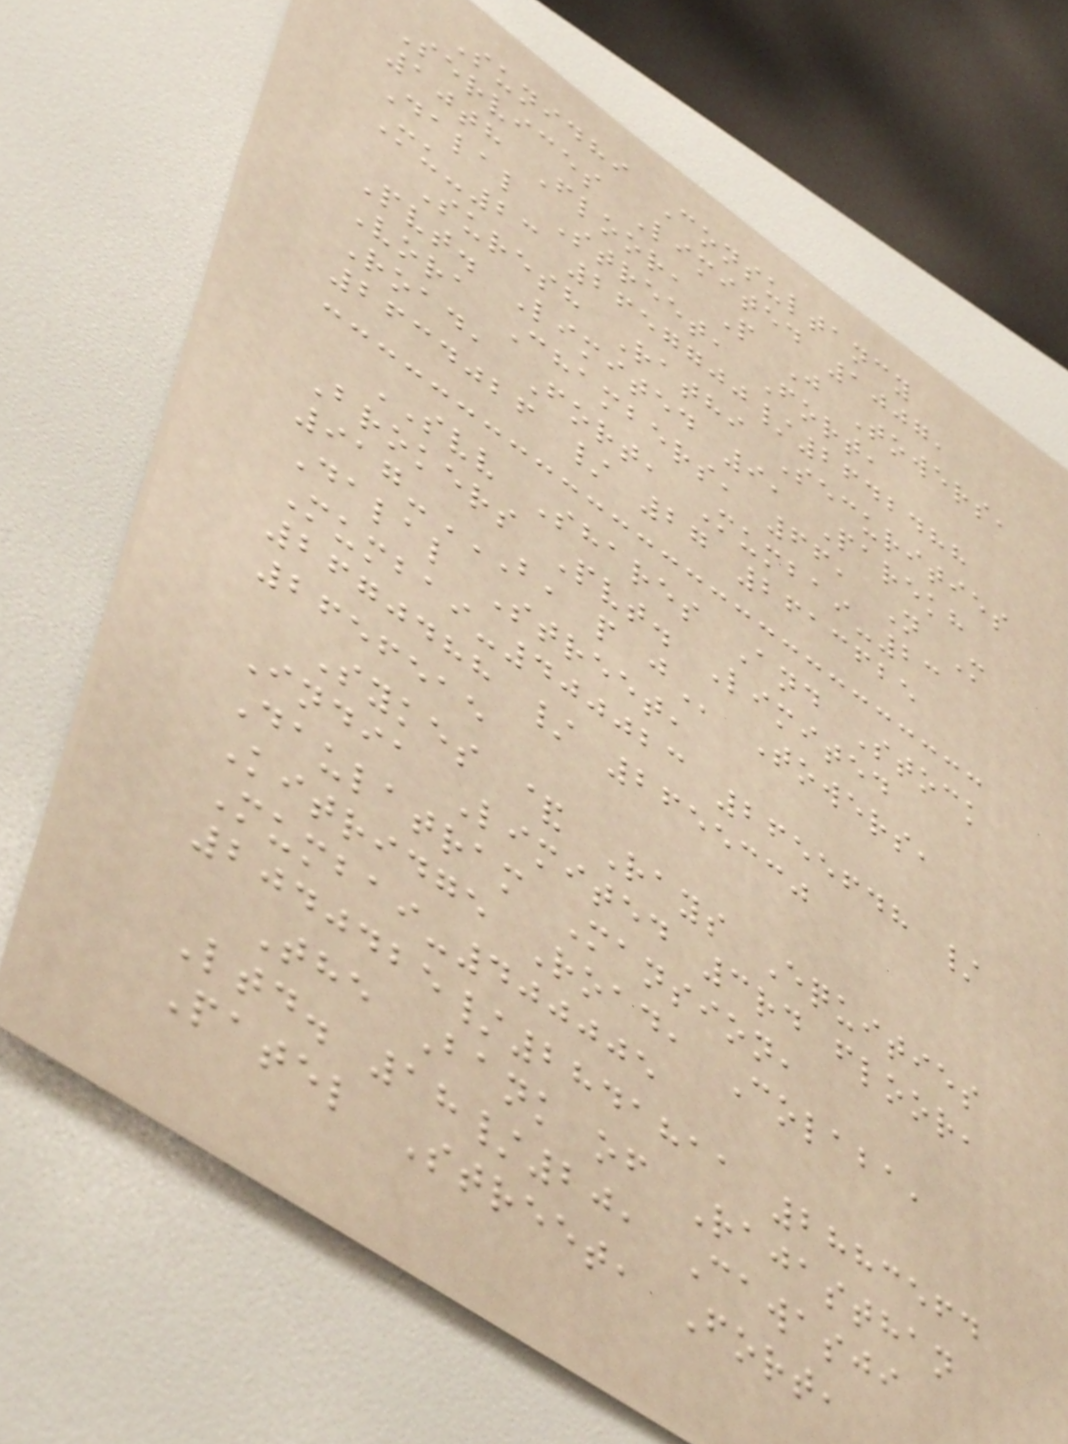Sunidhi Consultancy
Services Limited 1007,
10th Floor, P J Towers,
Dalal Street, Fort,
Mu-23 2657700/2642488
Suresh Rathi Securities
Pvt. Limited 9, Parekh
Vora Chambers, 66, N M
Road, Fort, Mumbai-23
2634026 / 27 2613625
SVV Shares And Stock
Brokers Pvt. Limited
917-B, P J Towers,
Dalal Street,
Mumbai-400023 2655648 /
2670488 / 2655330
2656515
Sykes & Rays Equities
India Limited 3rd floor,
Daulatram Mansion,
Kitridge Road, Colaba,
Mumbai-400005
2040425/2841811 2883564
The Bank of Rajasthan
Ltd. 18/20, Cawasji
Patel Street, Fort,
